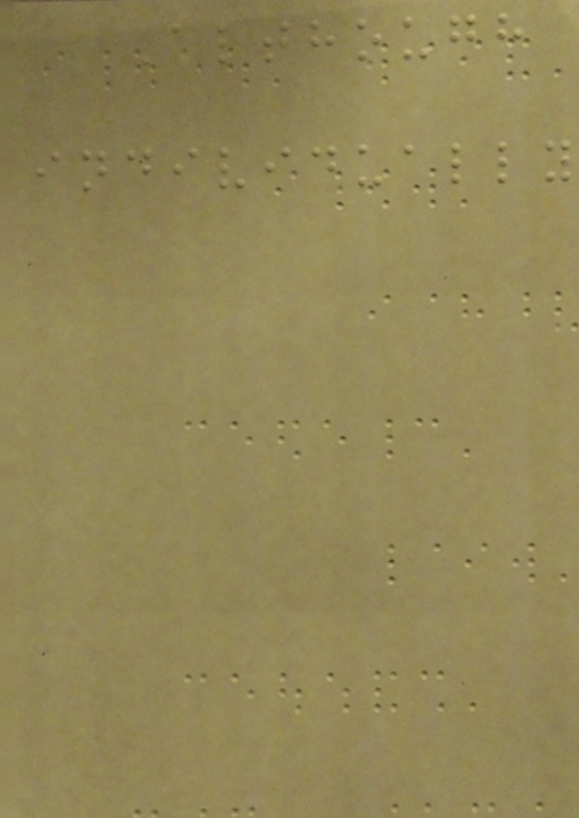Although
individually
